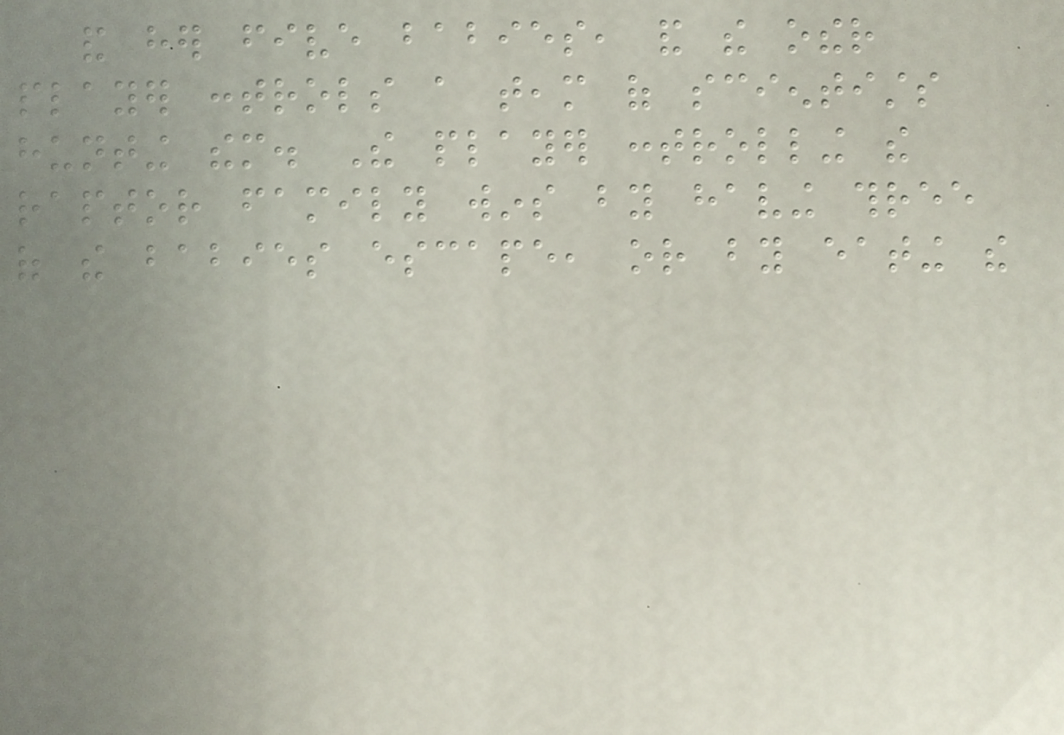and her five babies, and the other
player controls a team of scientists
hunting them. The player controlling the
raptor family wins by having three
of the babies escape, or by eating the
